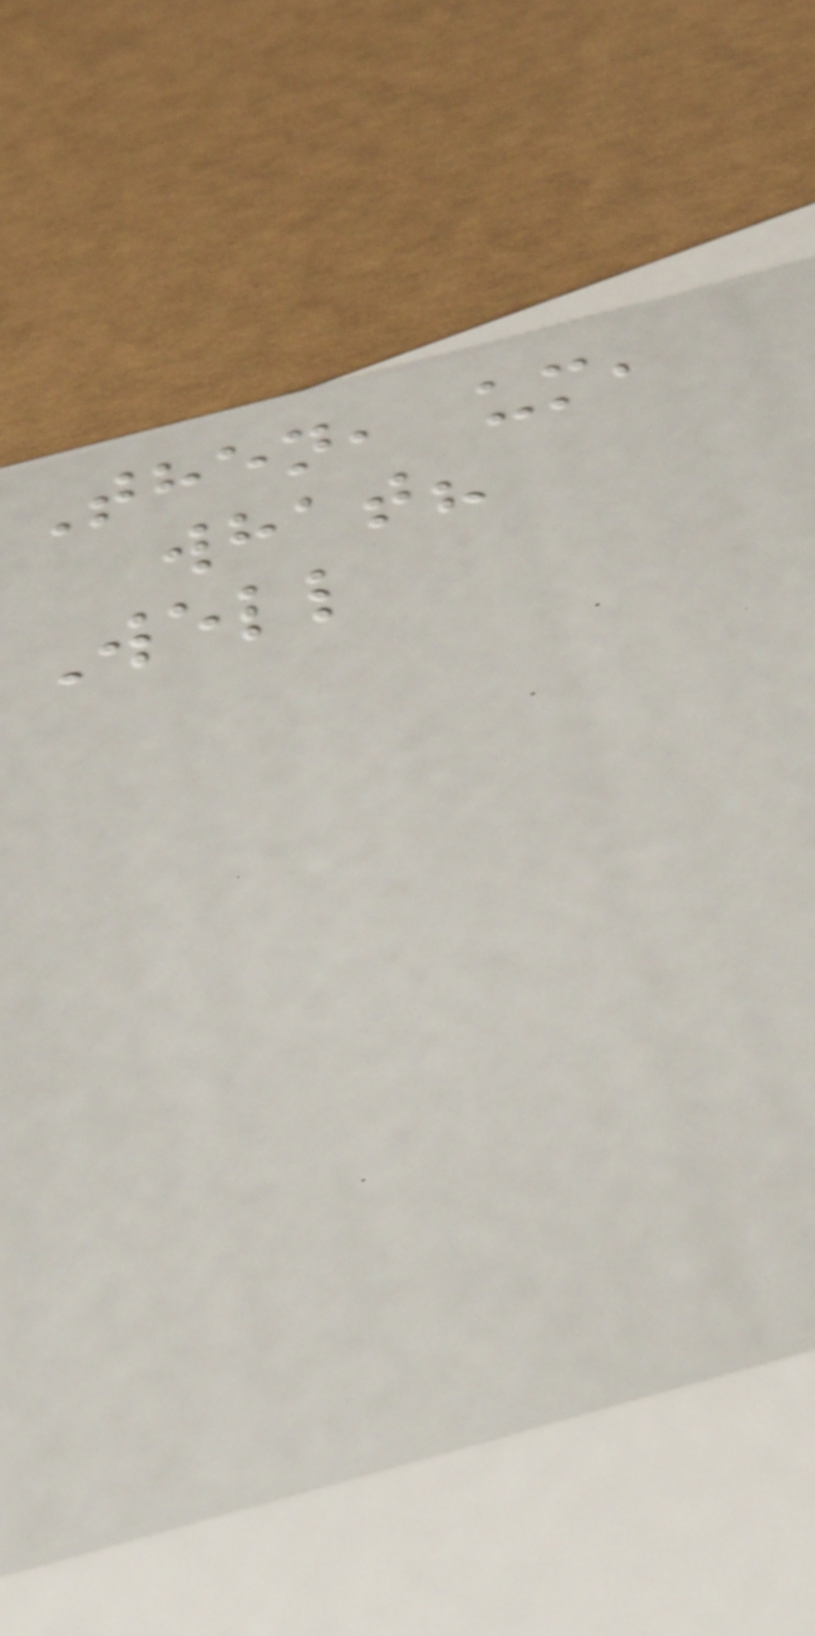Then, um,
what?
Well
